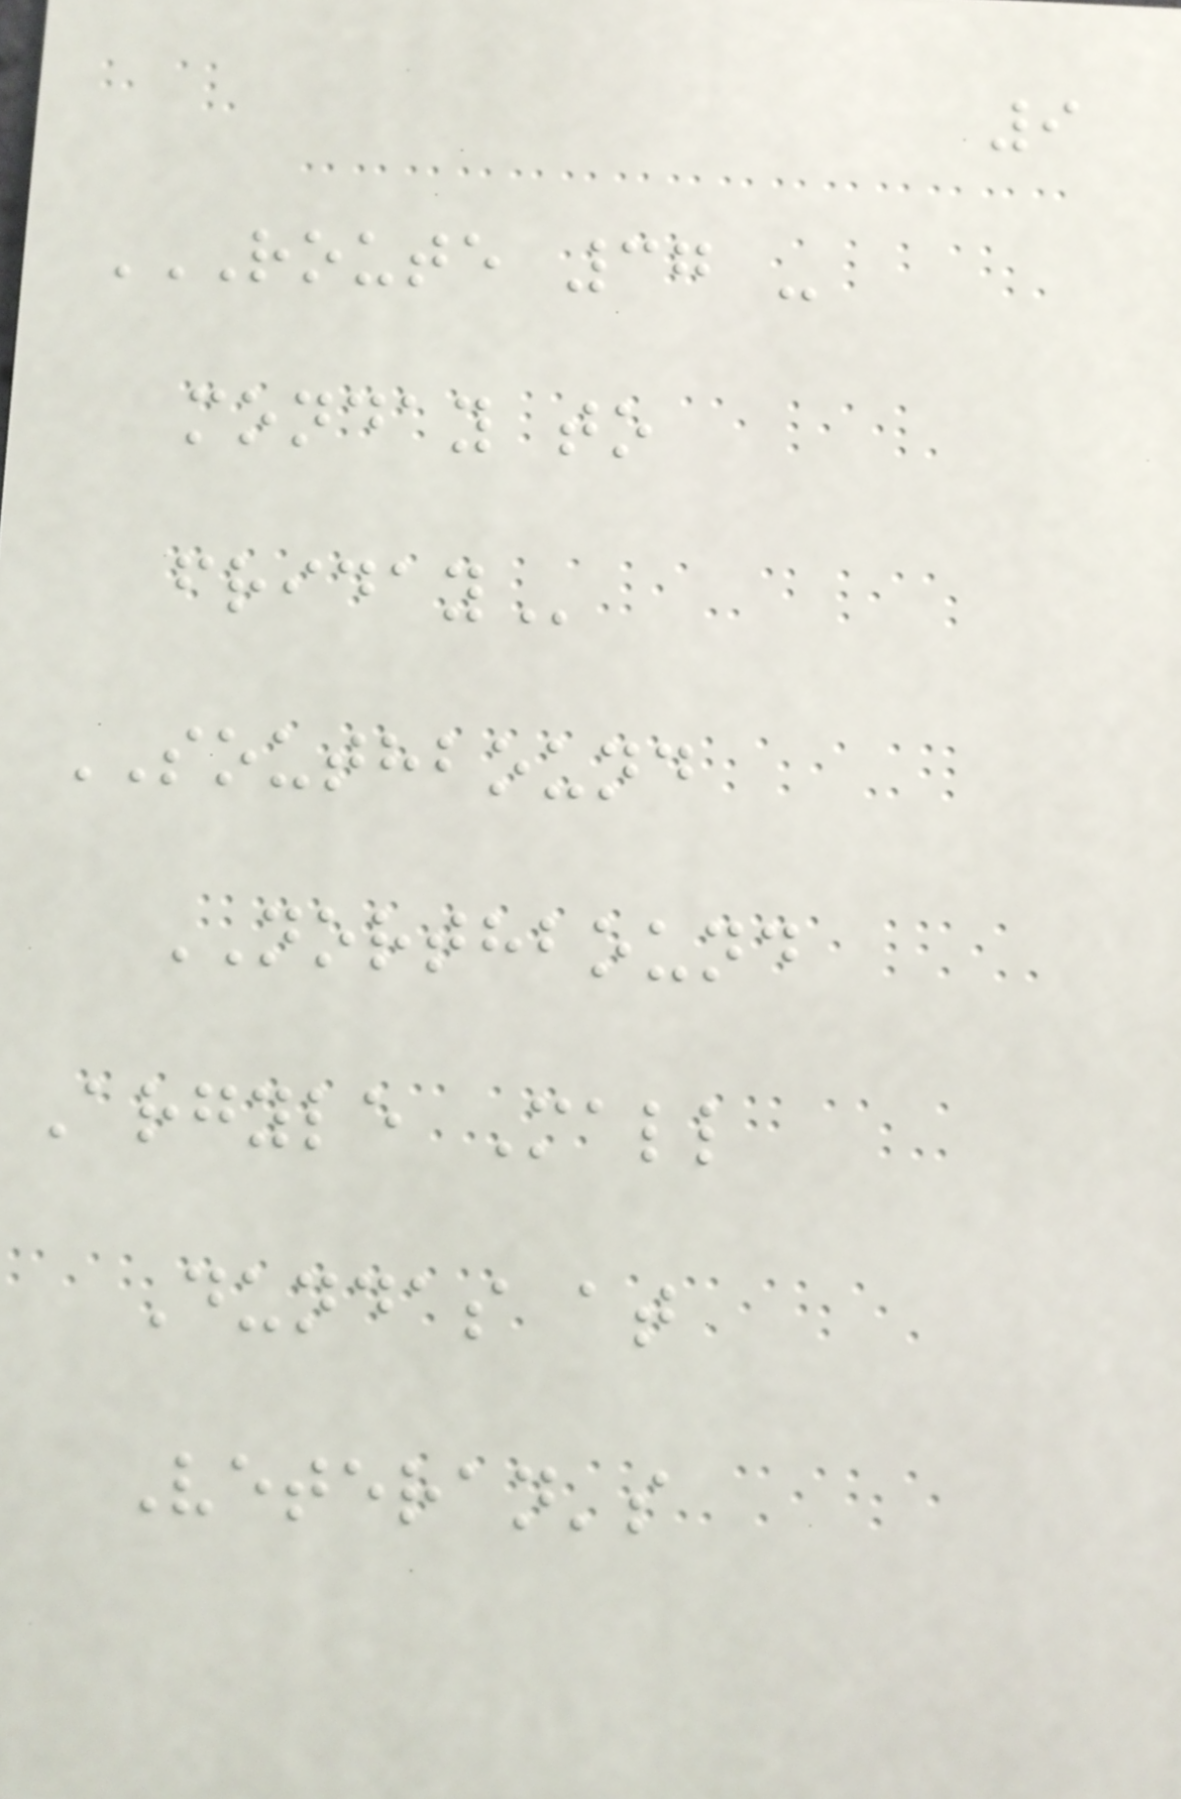9
ROUTE 37 -
MONDAY TO
FRIDAY
SOUTHBOUND
NORTHBOUND
Argyle Mall
Dundas at
Veteran's
